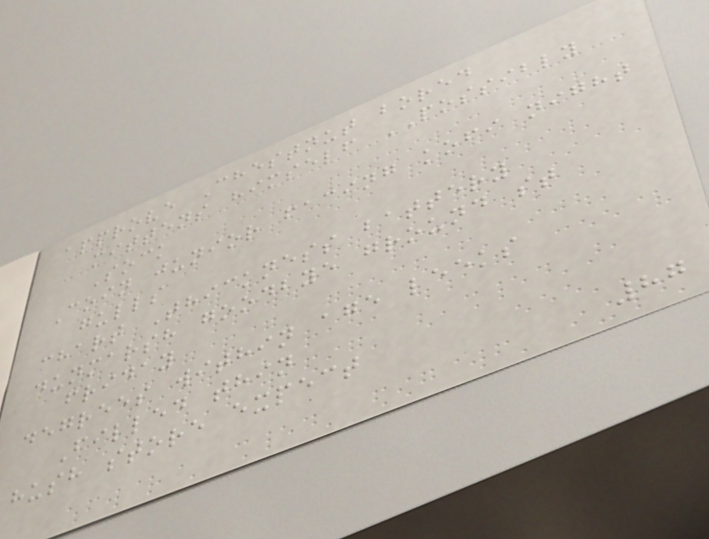approve Chestnut bored
mittens himself POSSIBLY
Sock
Coin junior facing kofi night
gulls
chart Thickness battery
dunmarsh goodbye ground st
friday
degrees within age leeks
Filled thin
hush store expect
87
